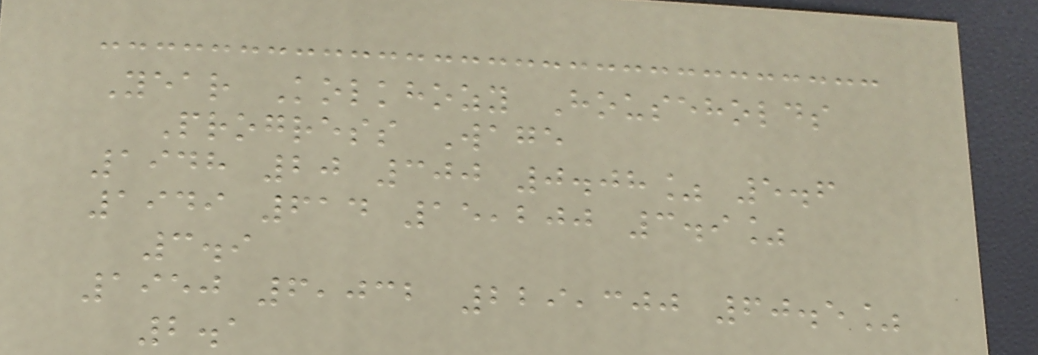Year Kolkhozy Households
Progress Wage
1948 20 300 0.08% 5.6
1949 614 15,200 3.9%
3.9
1950 6,032 229,300 60.5%
2.1
